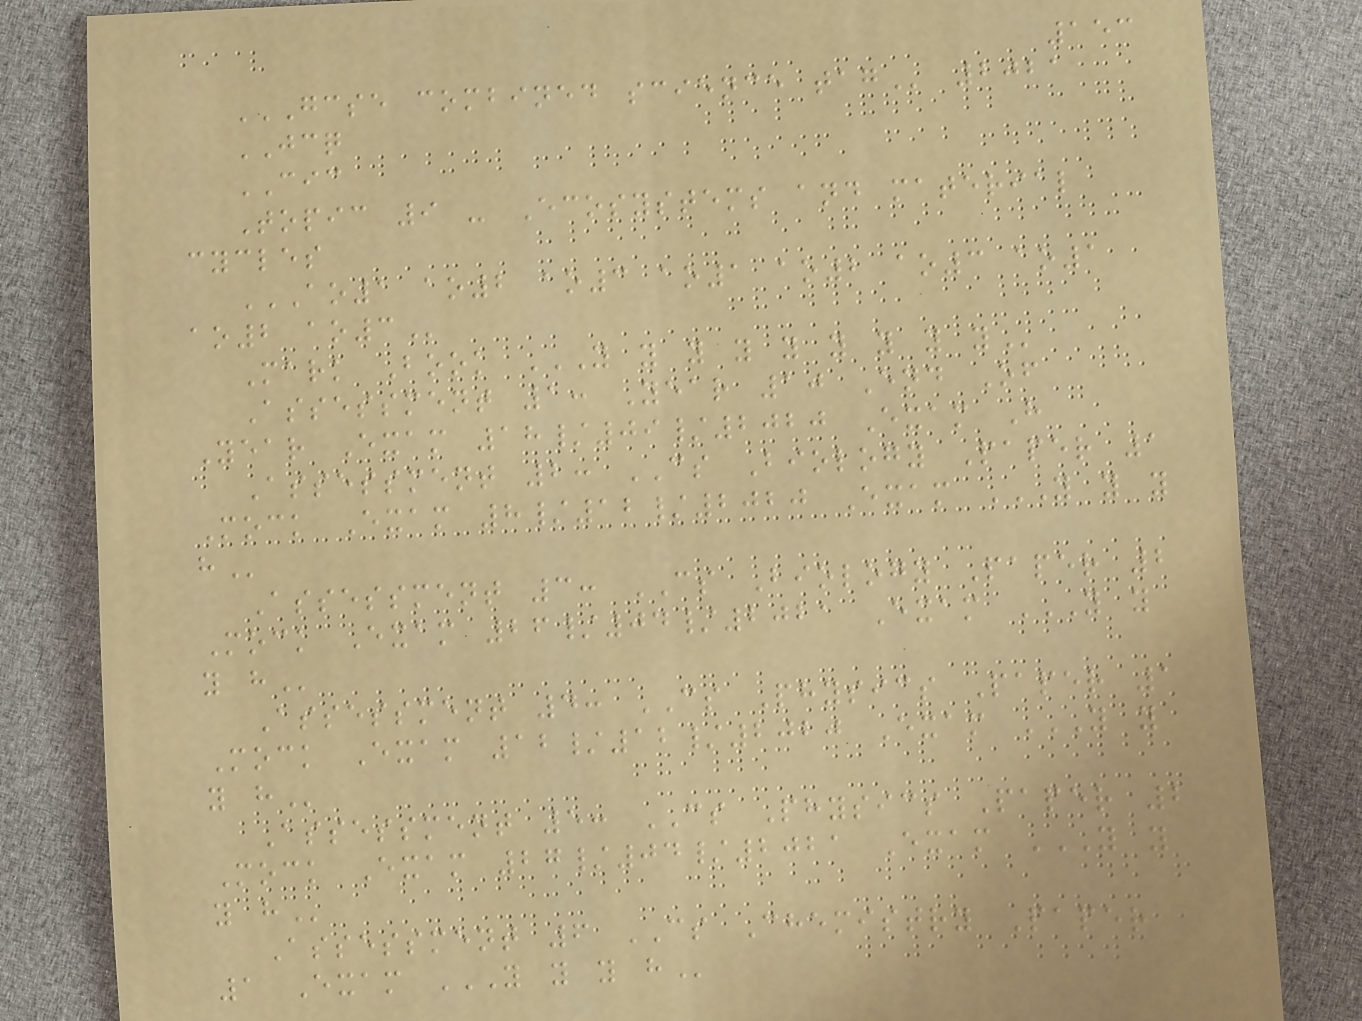153
GCSE COMBINED SCIENCE TAG 2021
JCQ
CIC
Topic 9 - Ecosystems and material
cycles
AO1 AO2 AO3 AO1 AO2 AO3 AO1
AO2 AO3
Mark Book Y Y Y Y Y Y Y Y Y
Assessment 1: Year 10 End Of
Year Exam 18/09/2020 Exam H
Assessment 2: CS Biology Paper 1
Mock Exam 8/12/2020 Exam Y Y Y
H
Assessment 3: CS Biology Paper 2
Mock Exam 26/04/2021 Exam Y Y
Y H
Assessment 4: CS Physics Paper 1
Mock Exam 12/12/2020 Exam Y Y
Y H
Assessment 5: CS Physics Paper 2
Mock Exam 27/04/2021 Exam Y Y
Y H
Assessment 6 CS Chemistry Paper
1 Exam Y Y Y H
